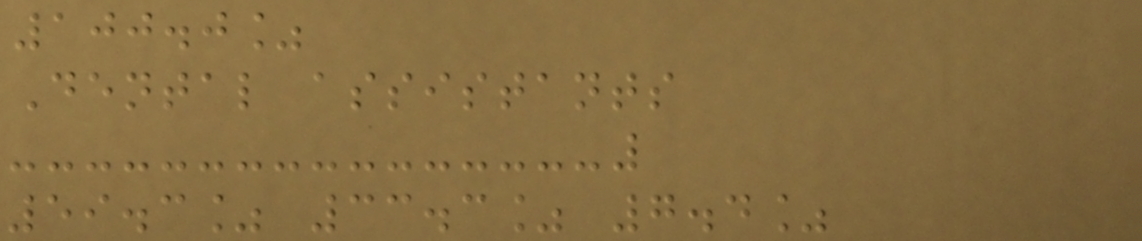100.0%
Dental assistants
59.3% 33.3% 7.4%
